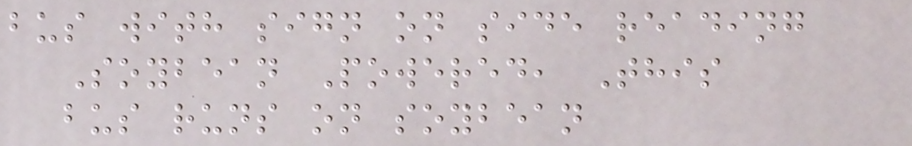bus with sign on side reading
Soybean Powered, This
bus runs on soybean
